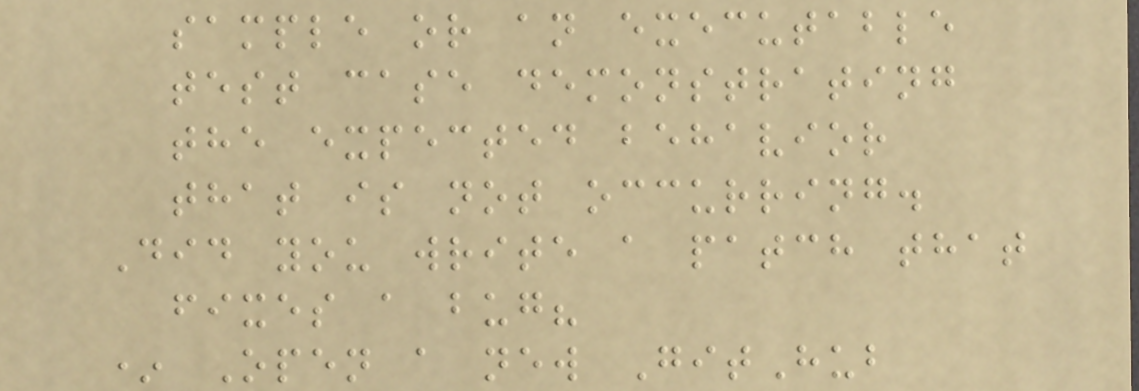sample or an executable
test case demonstrating
the expected behavior
that is not occurring.
Did you write a patch that
fixes a bug?
* Open a new GitHub
